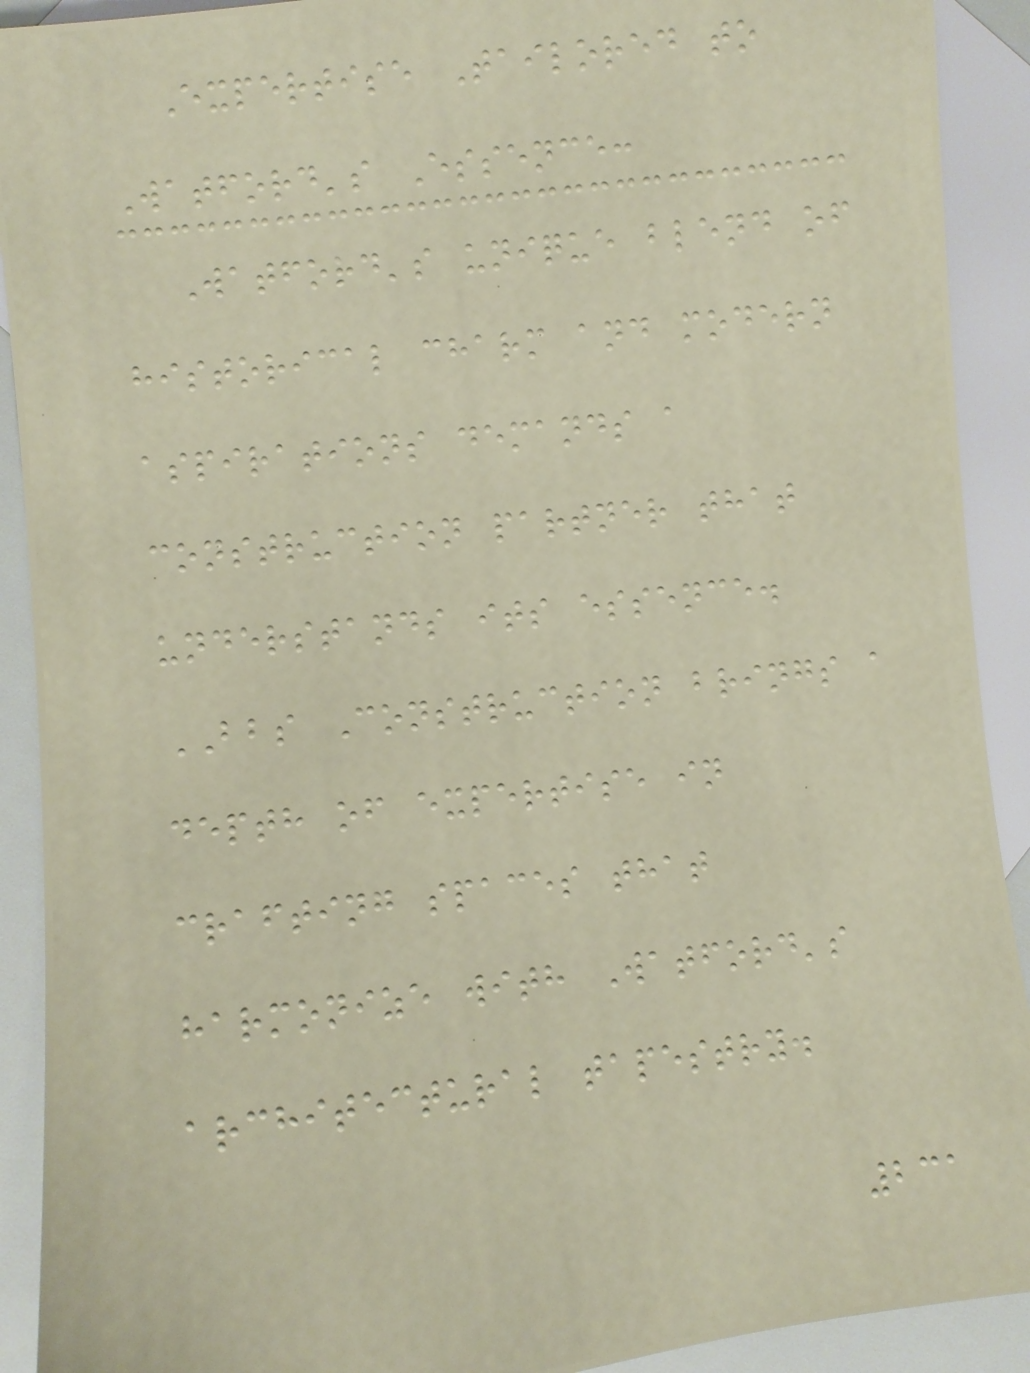Expertise Tailored to
Watford's Essence:
Watford's unique blend of
historical charm and modern
aspirations demands a
construction partner that
understands its essence.
BBS Construction brings a
depth of expertise in
crafting spaces that
harmonize with Watford's
architectural tapestry.
231
